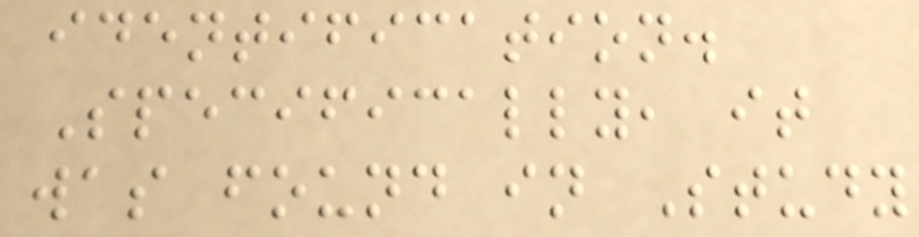identification.
Specifically, it
was found in Study
